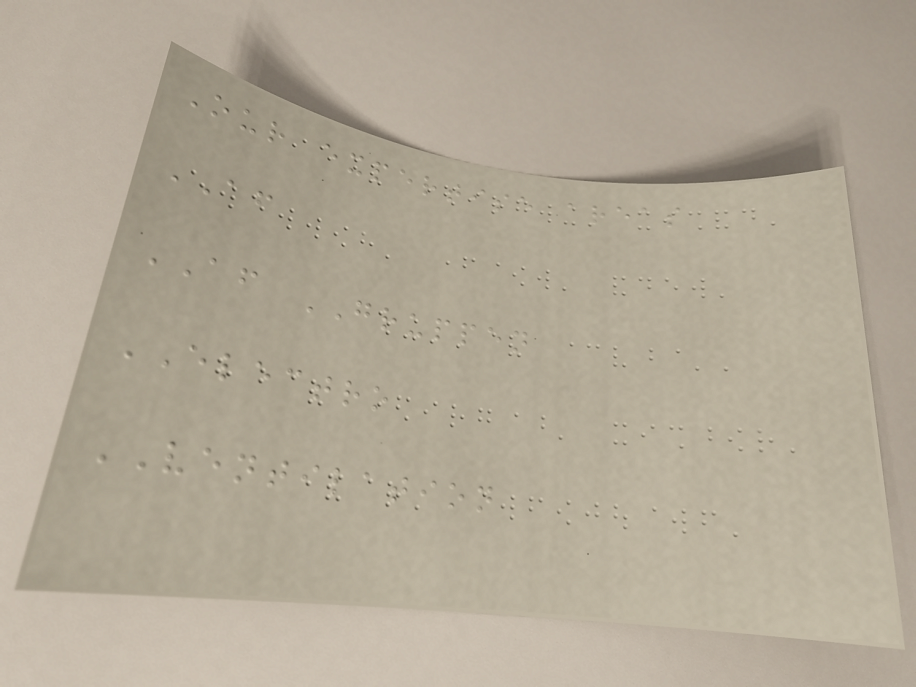Our expertise areas
AF
AF GRUPPEN
ELECTRO
VENTILATION
